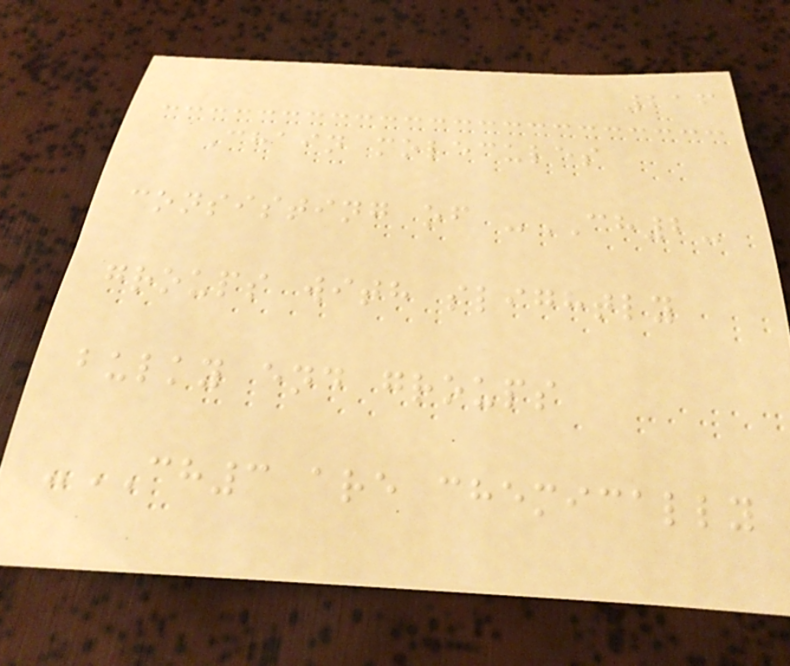216
Chain molecules
consisting of -CH2-
groups with slightly
bulky end groups
-CH3 are chemically
